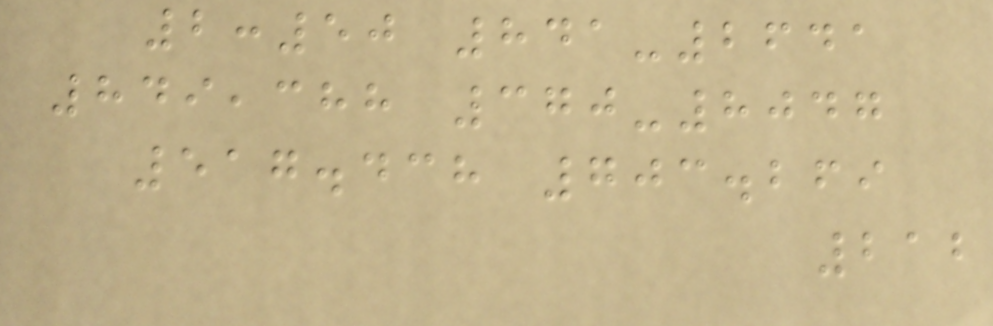2:50 841-2641
849,388 370-8047
517.438 703.269
212
